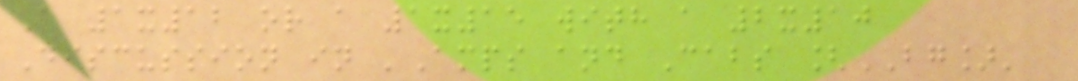A 1x12 or a 1x15 with a 2x10
Discussion in 'Amps and Cabs [BG]'
